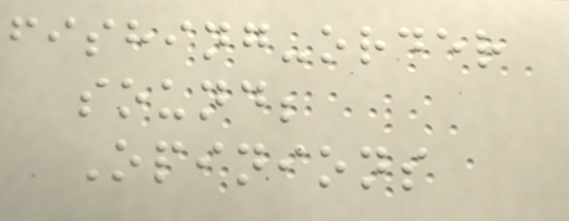fishing-order
sound;
Opinions
